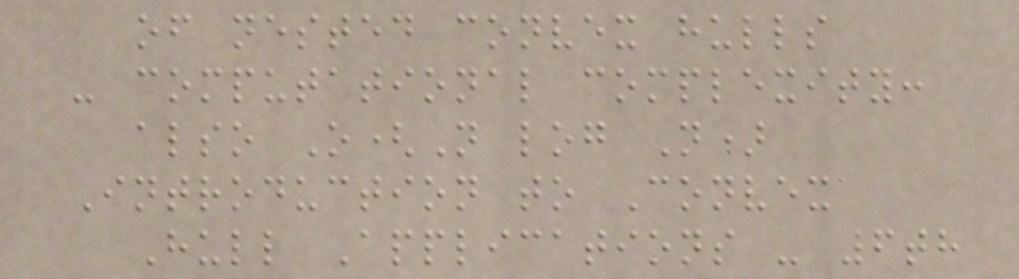of nested convex hulls
- computational complexity:
also O(N log N)
Introduction to Convex
Hull Applications - 6th
